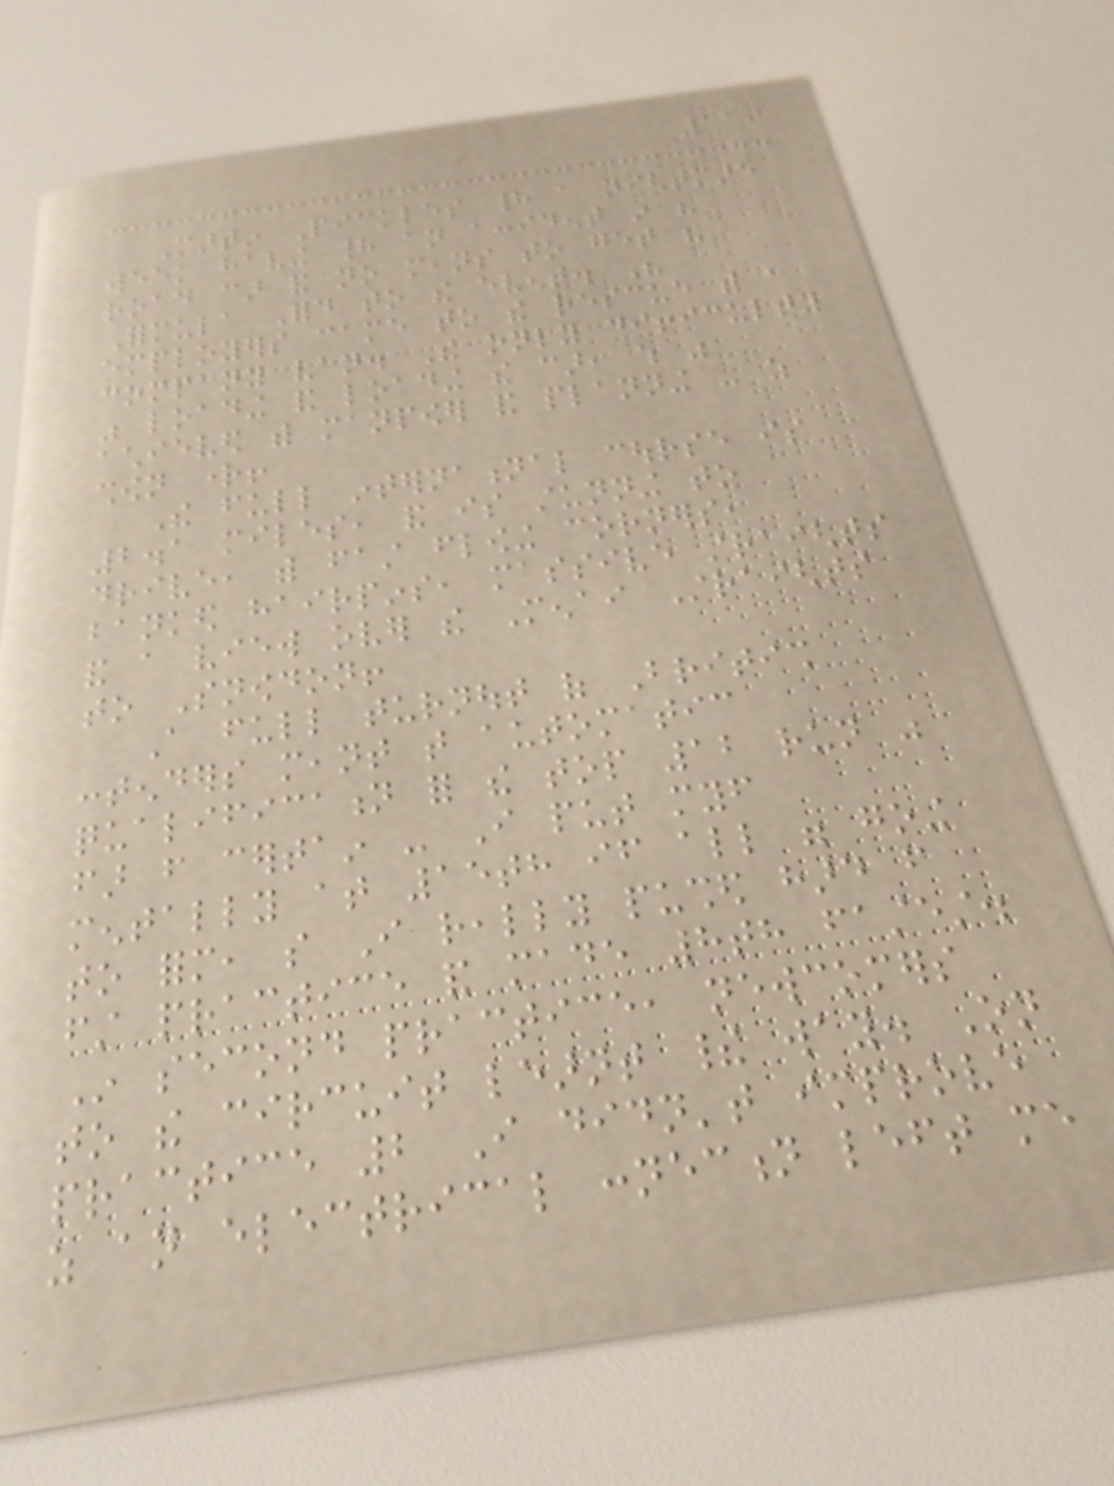119
Martin Pickles had a nightmare
week having had an accident in his
road car and no means to get his
Formula Ford to the event. His
employers came to the rescue with a
company van. The only difficulty
was loading and loading the car, which was
achieved with manpower and planning - as
shown right!
The full international course is
2.1 miles, and is stunning to
drive, with fast flowing corners,
banked hairpins, massive straights
and a view over the Menai Straights
to Snowdon!
A full turnout of British
contenders meant that automatic
qualification for the top 12 run was
far from certain - I put myself
mentally at 15th if all were going
to form, so I really pushed hard from
first practice and made 8th fastest.
In second practice, newcomers
to the circuit learnt their way. On
practice 2 I didn't improve
as an electrical connection left me
